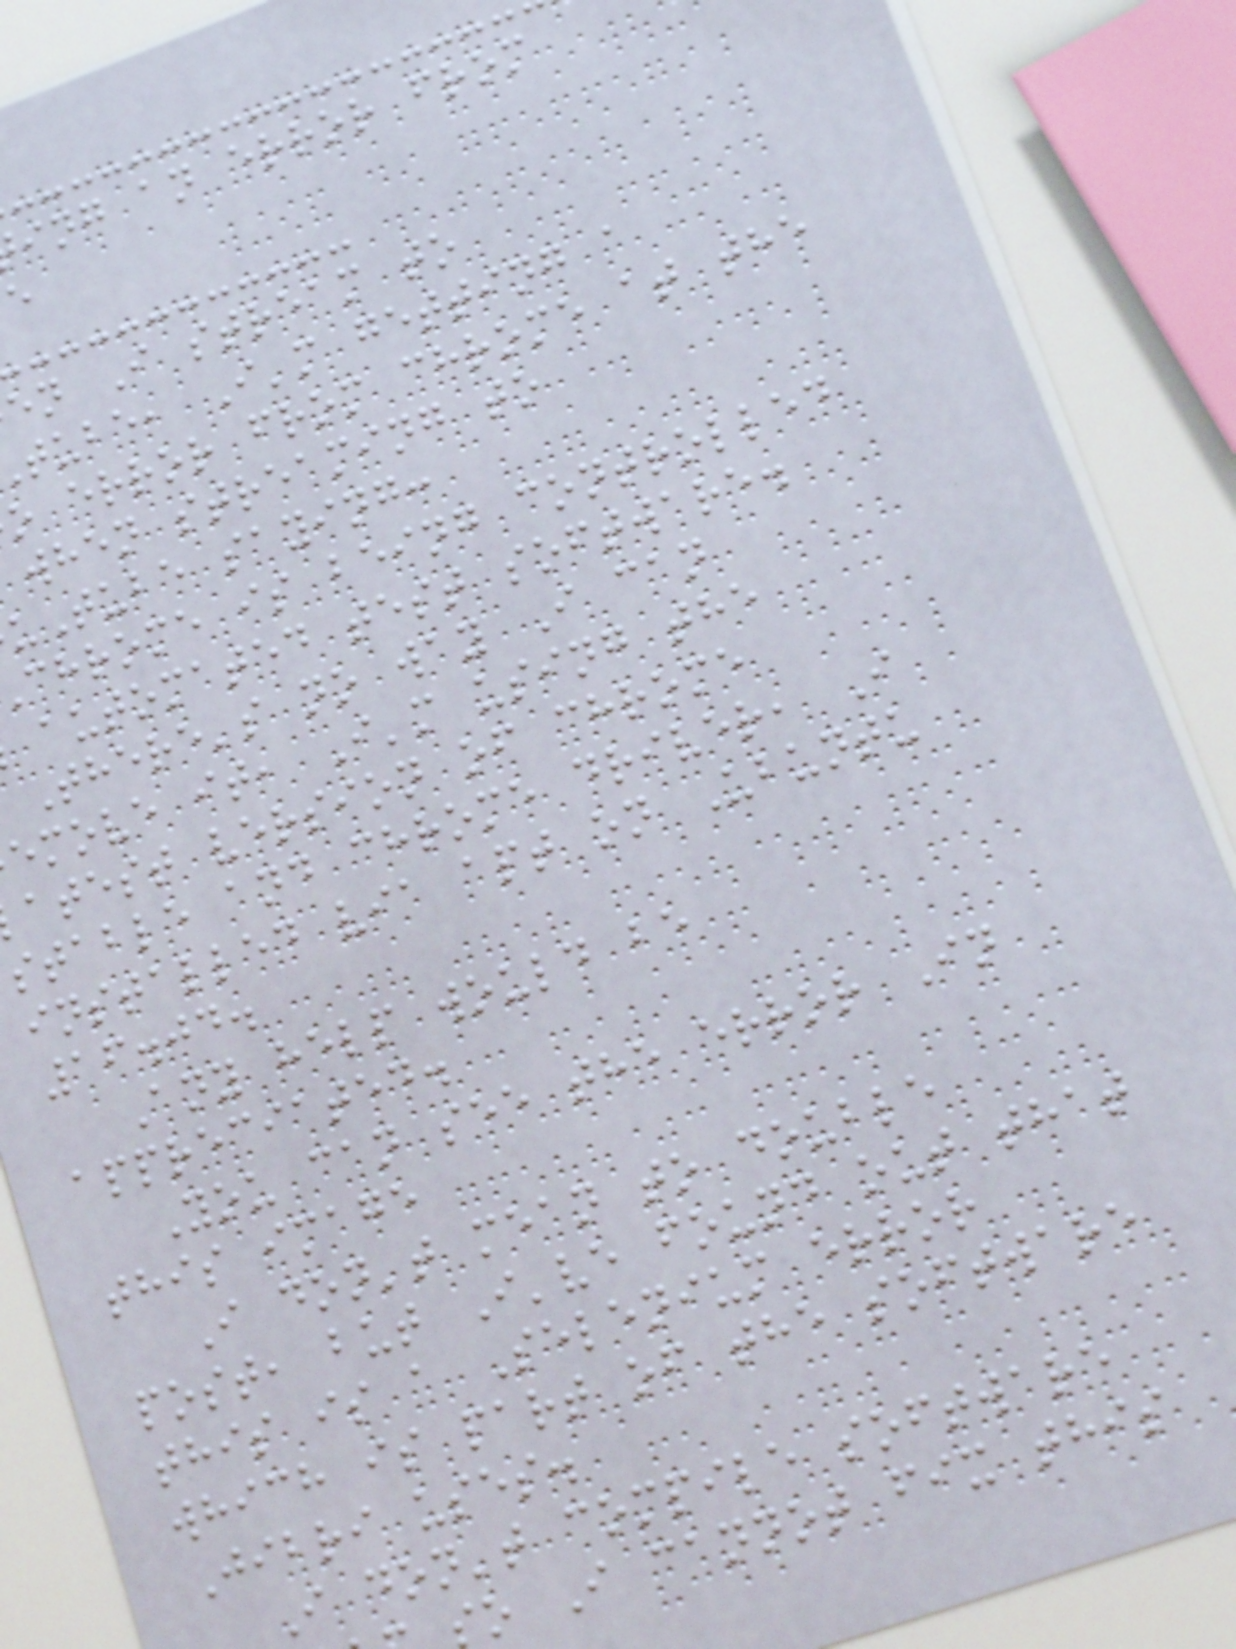ing an error from
en I stream to
tube, I'm getting a
o error from chrome at the
when streaming to
uTube saying:
chrome is being controlled
automated test software.
There's no way I can
emove it, I'm using the
atest version of chrome
stable and chrome driver, I
installed via apt on Ubuntu
16.04.
Any help would be
appreciated.
You can see the error In
this image
I don't mean to double
post, but I've found out that
this is a Selenium error
which is part of the software
Jibri uses.
I don't compile software
so I cannot fix this
